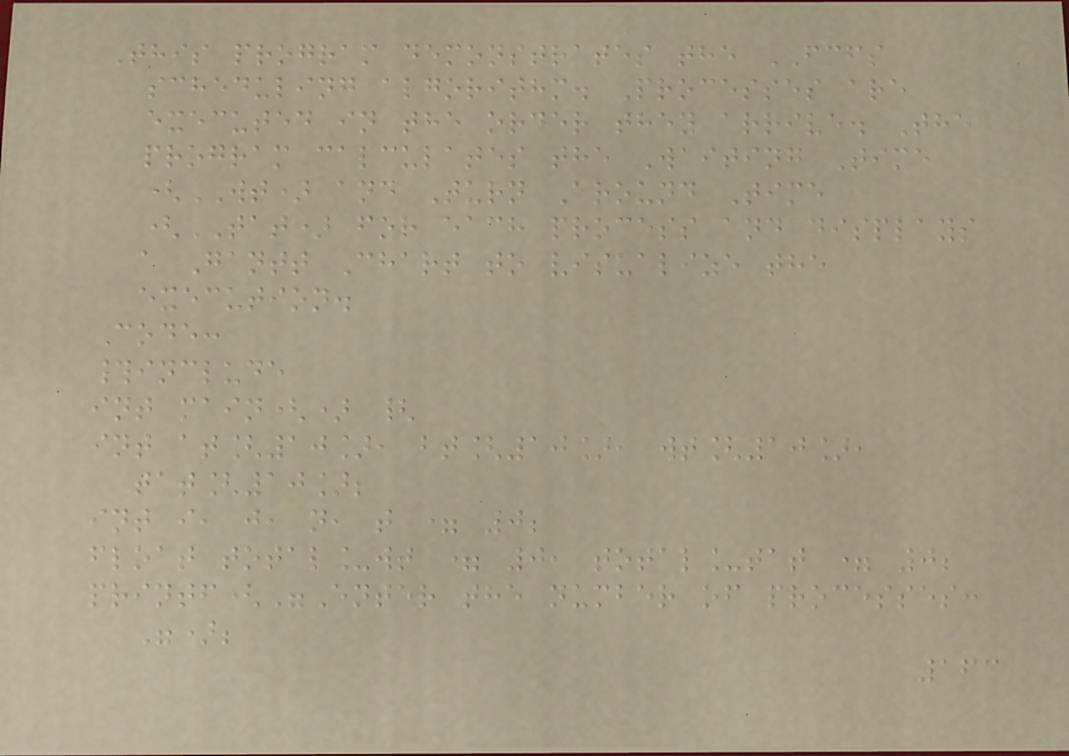This program demonstrates the FCFS
scheduling algorithm. Processes are
executed in the order they arrive. The
program calculates the Waiting Time
(WT) and Turn Around Time
(TAT) for each process and displays
a Gantt Chart to visualize the
execution.
Code:
#include
int main() {
int at[10], bt[10], wt[10],
tat[10];
int i, j, n, t = 0;
float total_wt = 0, total_tat = 0;
printf("Enter the number of processes:
");
163
